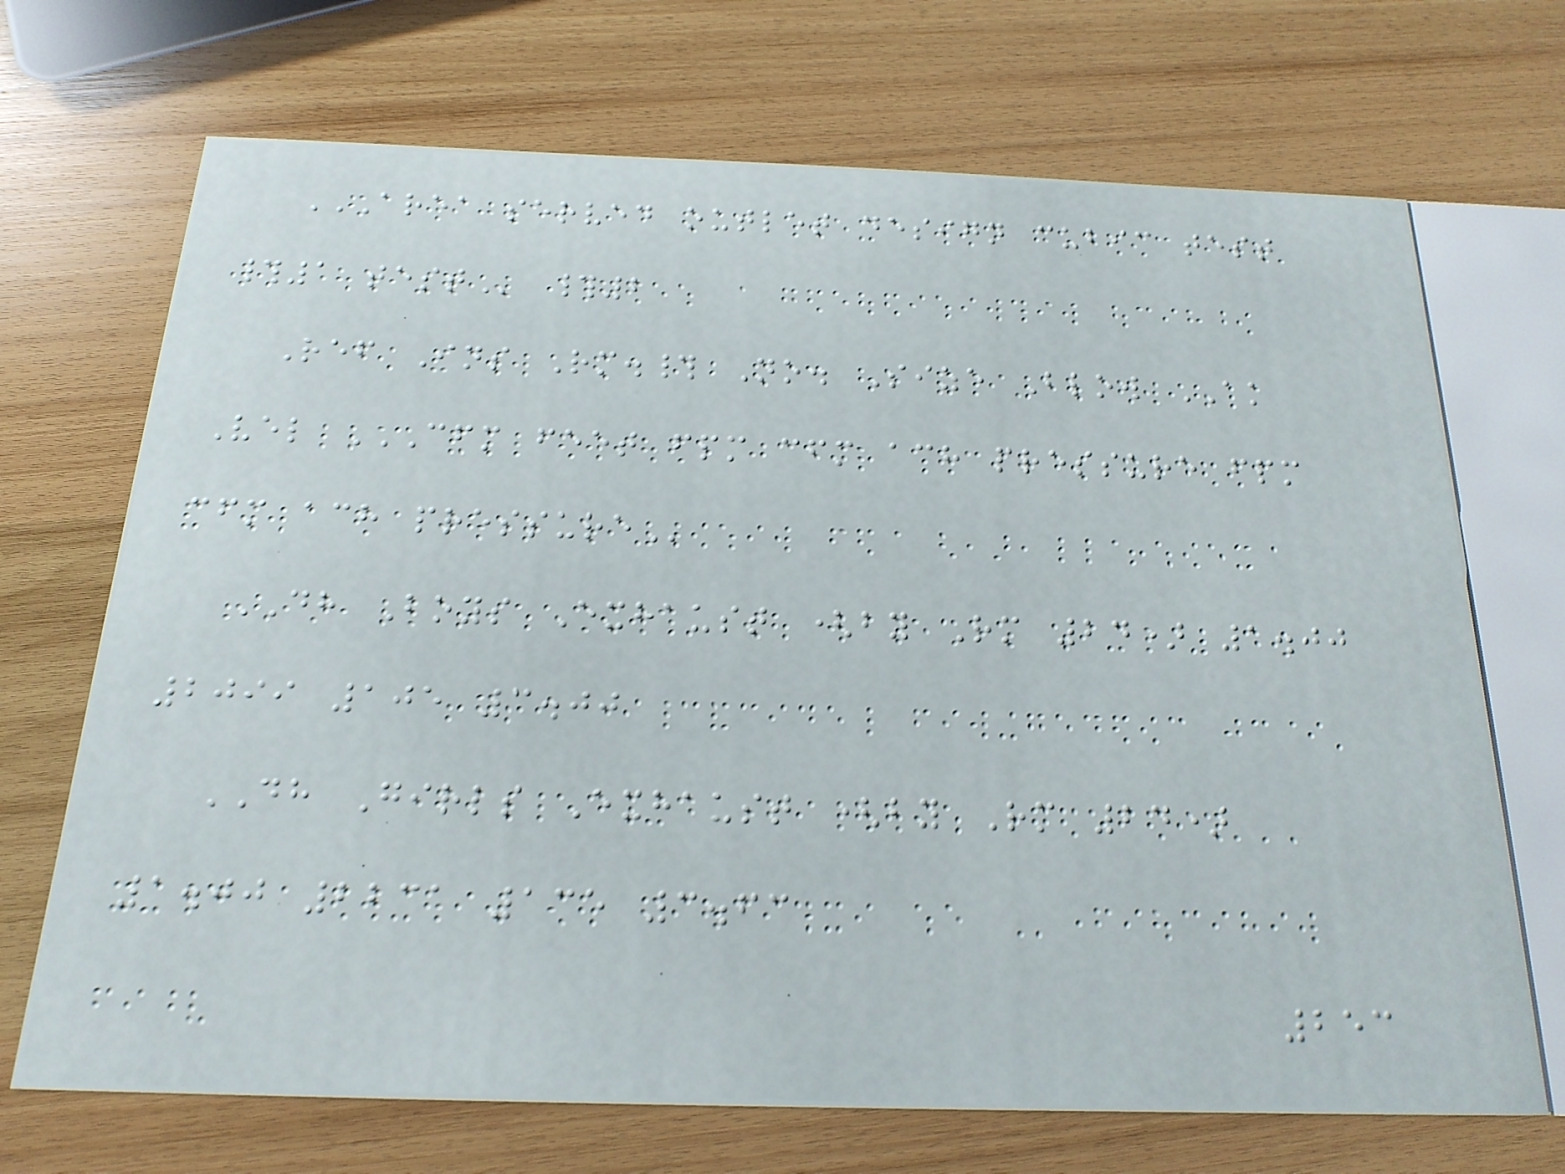AREA SERVED OUTLET DESIGN CUBIC TEST
#1 TEST #2
Ref Ins Rm.# No. Size Blow AK
Vel CFM FEET FPM CFM ACH PRESSURE FPM
CFM ACH PRESSURE
DH Boys Exhaust (by Rm 24) 1.00
2099 105 3.00
DH Girls Exhaust (by Rm 24)
1.00 2231 135 3.63
253
